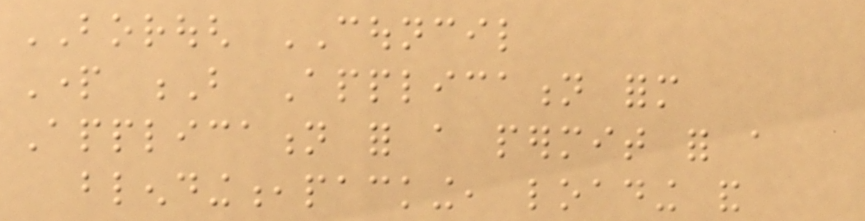BOROUGH COUNCIL
Part B Application form
Application for a permit for a
blending,packing, loading and
